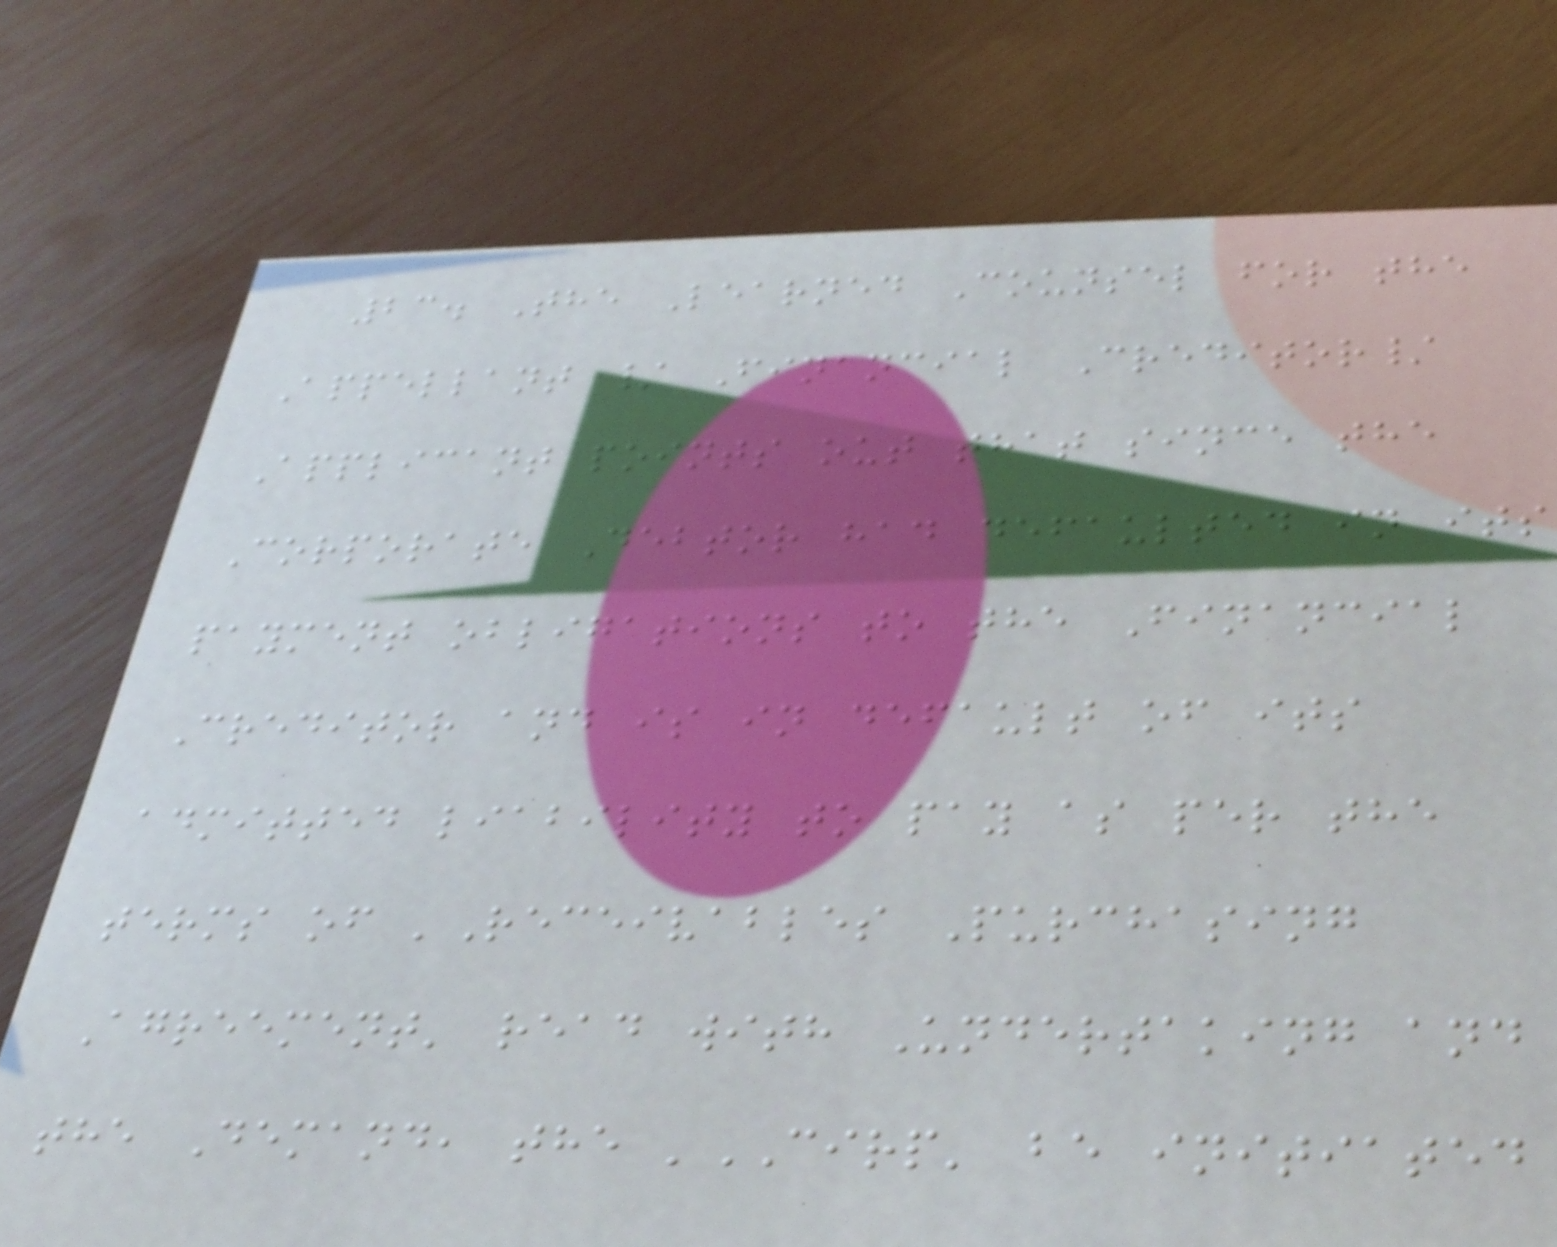23. The Learned Counsel for the
Appellant / Financial Creditor/
Applicant points out that since the
Corporate Debtor had defaulted in its
payment obligations to the Financial
Creditor and is in default of its
admitted liability to pay as per the
terms of 'Receivables Purchasing
Agreement' read with Undertaking and
the Demand, the 'CIRP' be initiated
